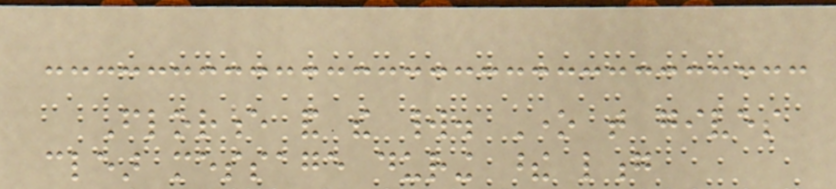Florence and the world. One that gives
clear message during these long
